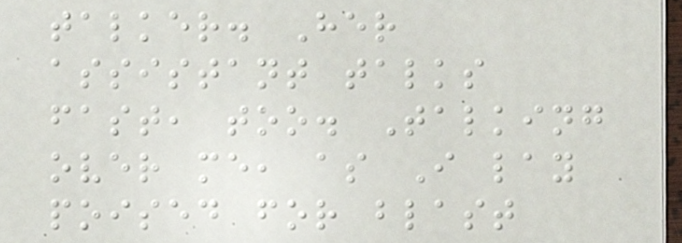talker. Her
assistant talks
fast, too. Talking
over me, as I lay
poised for blast
